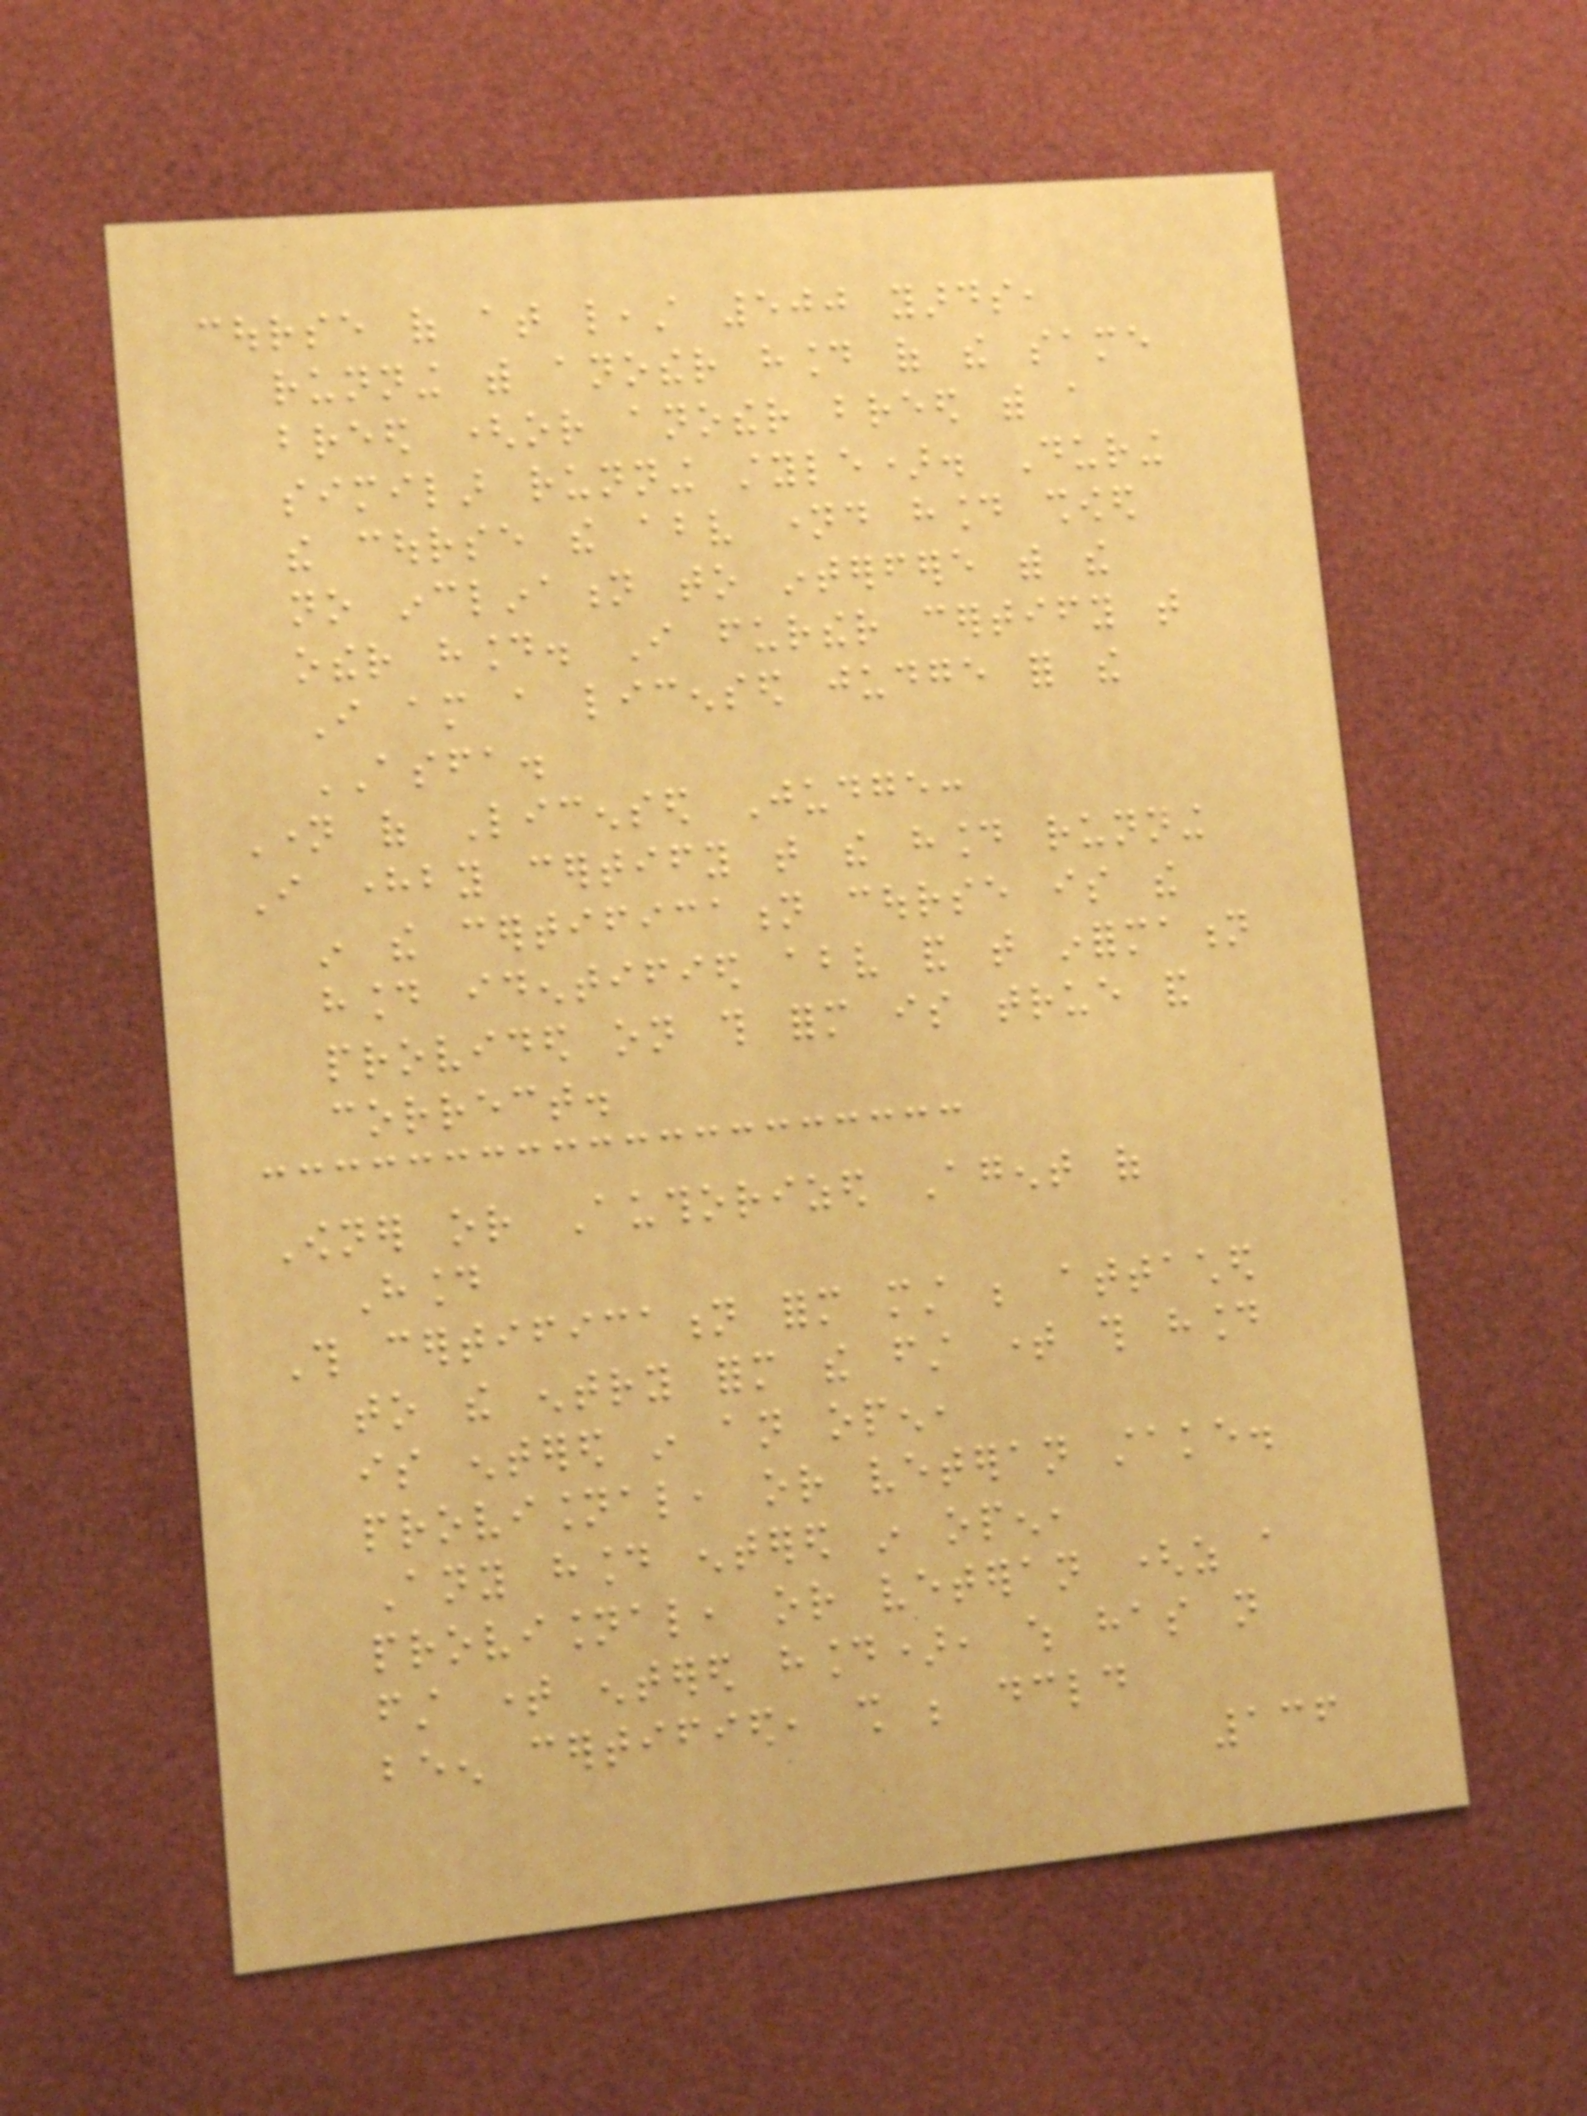course of at least 500 yards,
running with another hound of the same
breed (or another breed with a
similar running style). During
the course the above named hound showed
no inclination to interfere with the
other hound. I further certify that
I am a licensed judge for the
ASFA.
Name of Licensed Judge:
I hereby certify that the hound running
in the certification course is the
hound identified above and that information
provided on this form is true and
correct.
Owner or Authorized Agent of
Hound
This certification form must be attached
to the entry form the first time this hound
is entered in an open,
provisional, or veteran stake.
Any hound entered in open,
provisional, or veteran (as a
first time entered hound), which has not
been certified, shall be declared
136
